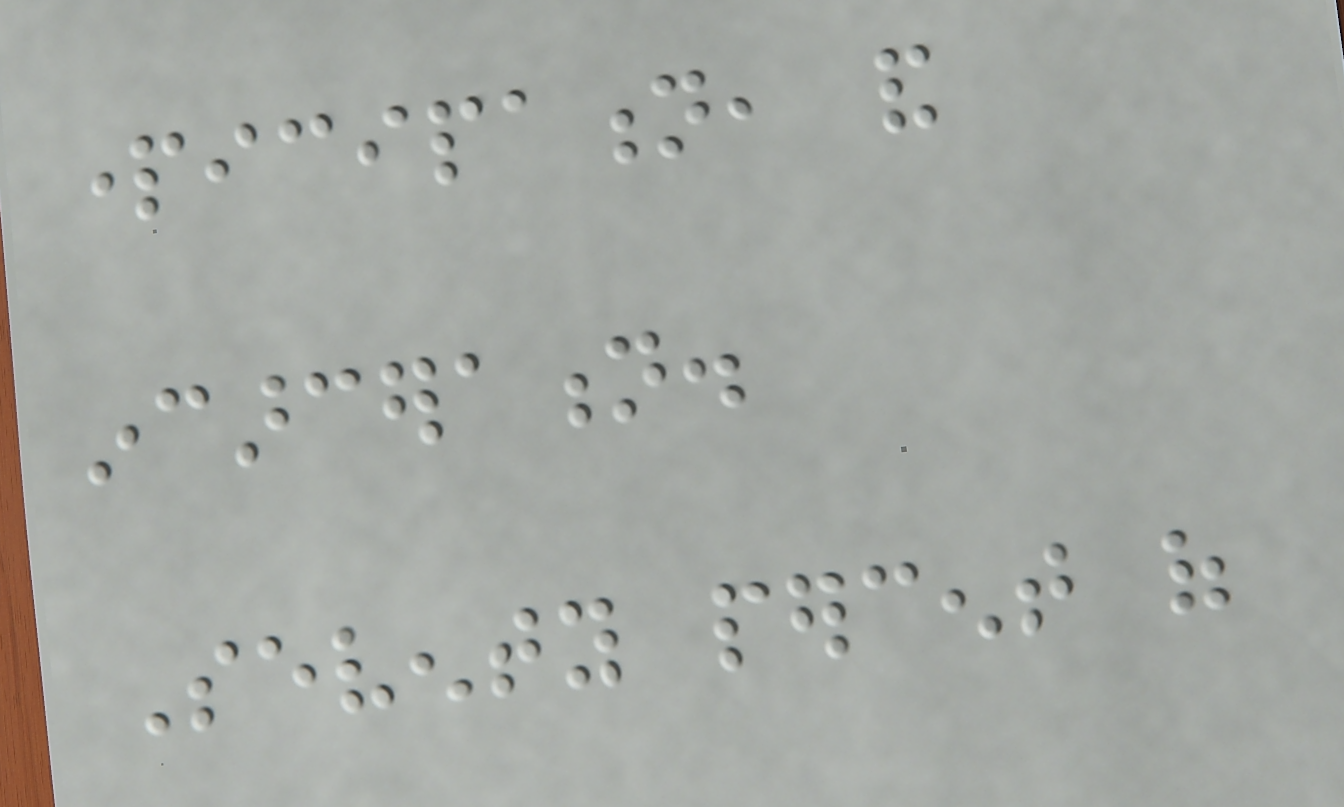participation, and
incarceration.
Seventy percent of
